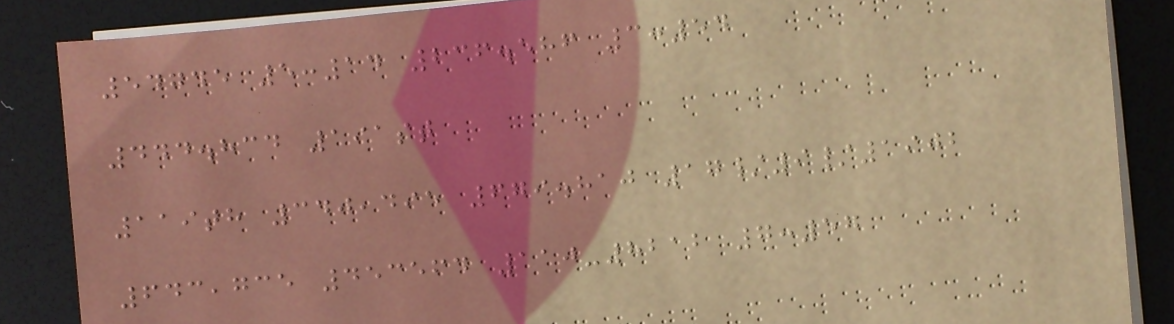54745 5:14 236.586 3:54
444.834 191st
119th 340,495 679.810 17/9/1902
643,735 453564 110-8212 7:57
